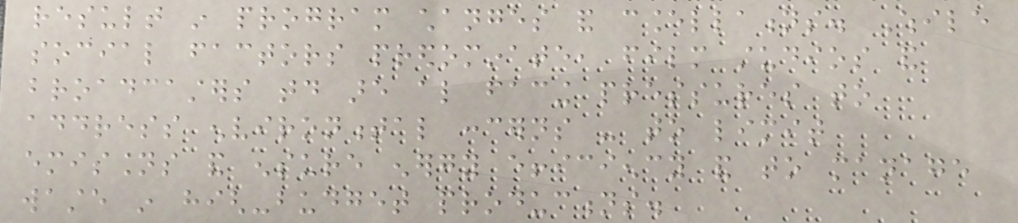result in program changes and cancellations. While
social factors predominate, film studios and
broadcasters today are also facing pressures to
address environmental concerns - to limit
emissions and ensure energy efficiency and to manage
waste in high-budget productions.
